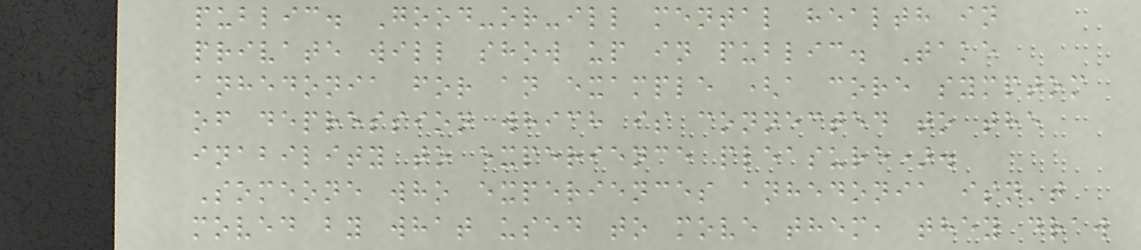public. Good-or-ill mental health in
private will show up in public. Take
anhedonia for an example (a core symptom
of depression which is connected to the
inability to experience pleasure).
Someone who experiences anhedonia isn't
moved by what used to move them, they draw
